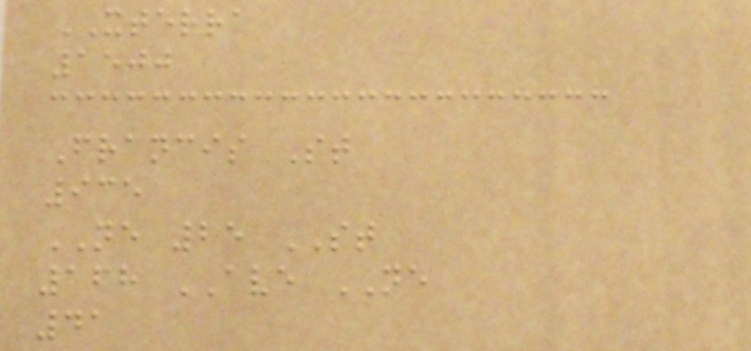XTERRA
1500
Francis St
935
NE 25 ST
168 AVE NE
41
